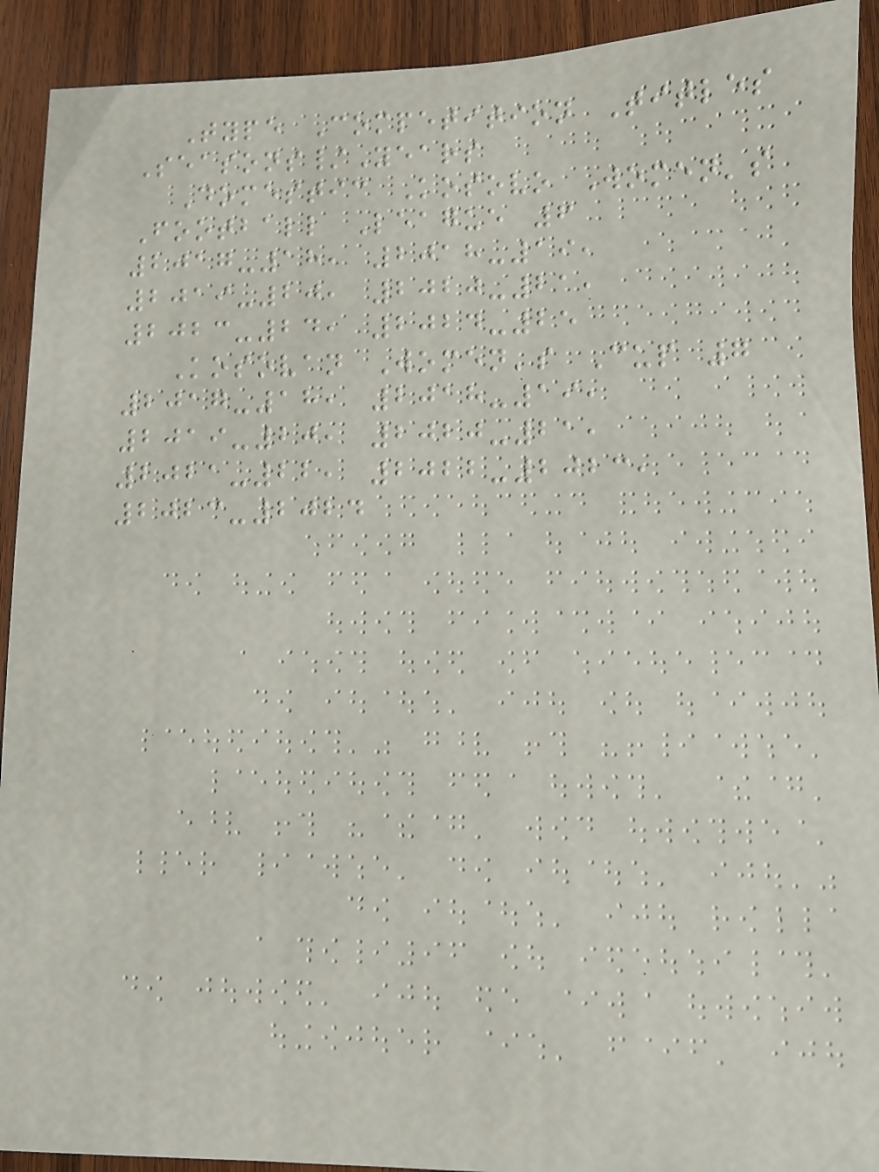Type Competition Titles
Seasons/Years
Domestic Kosovo Women's
Football League 6
2017-18, 2018-19,
2019-20, 2020-21,
2023-24, 2024-25
Kosovan Women's Cup 7
2017-18, 2018-19,
2019-20, 2020-21,
2021-22, 2022-2023,
2023-2024
